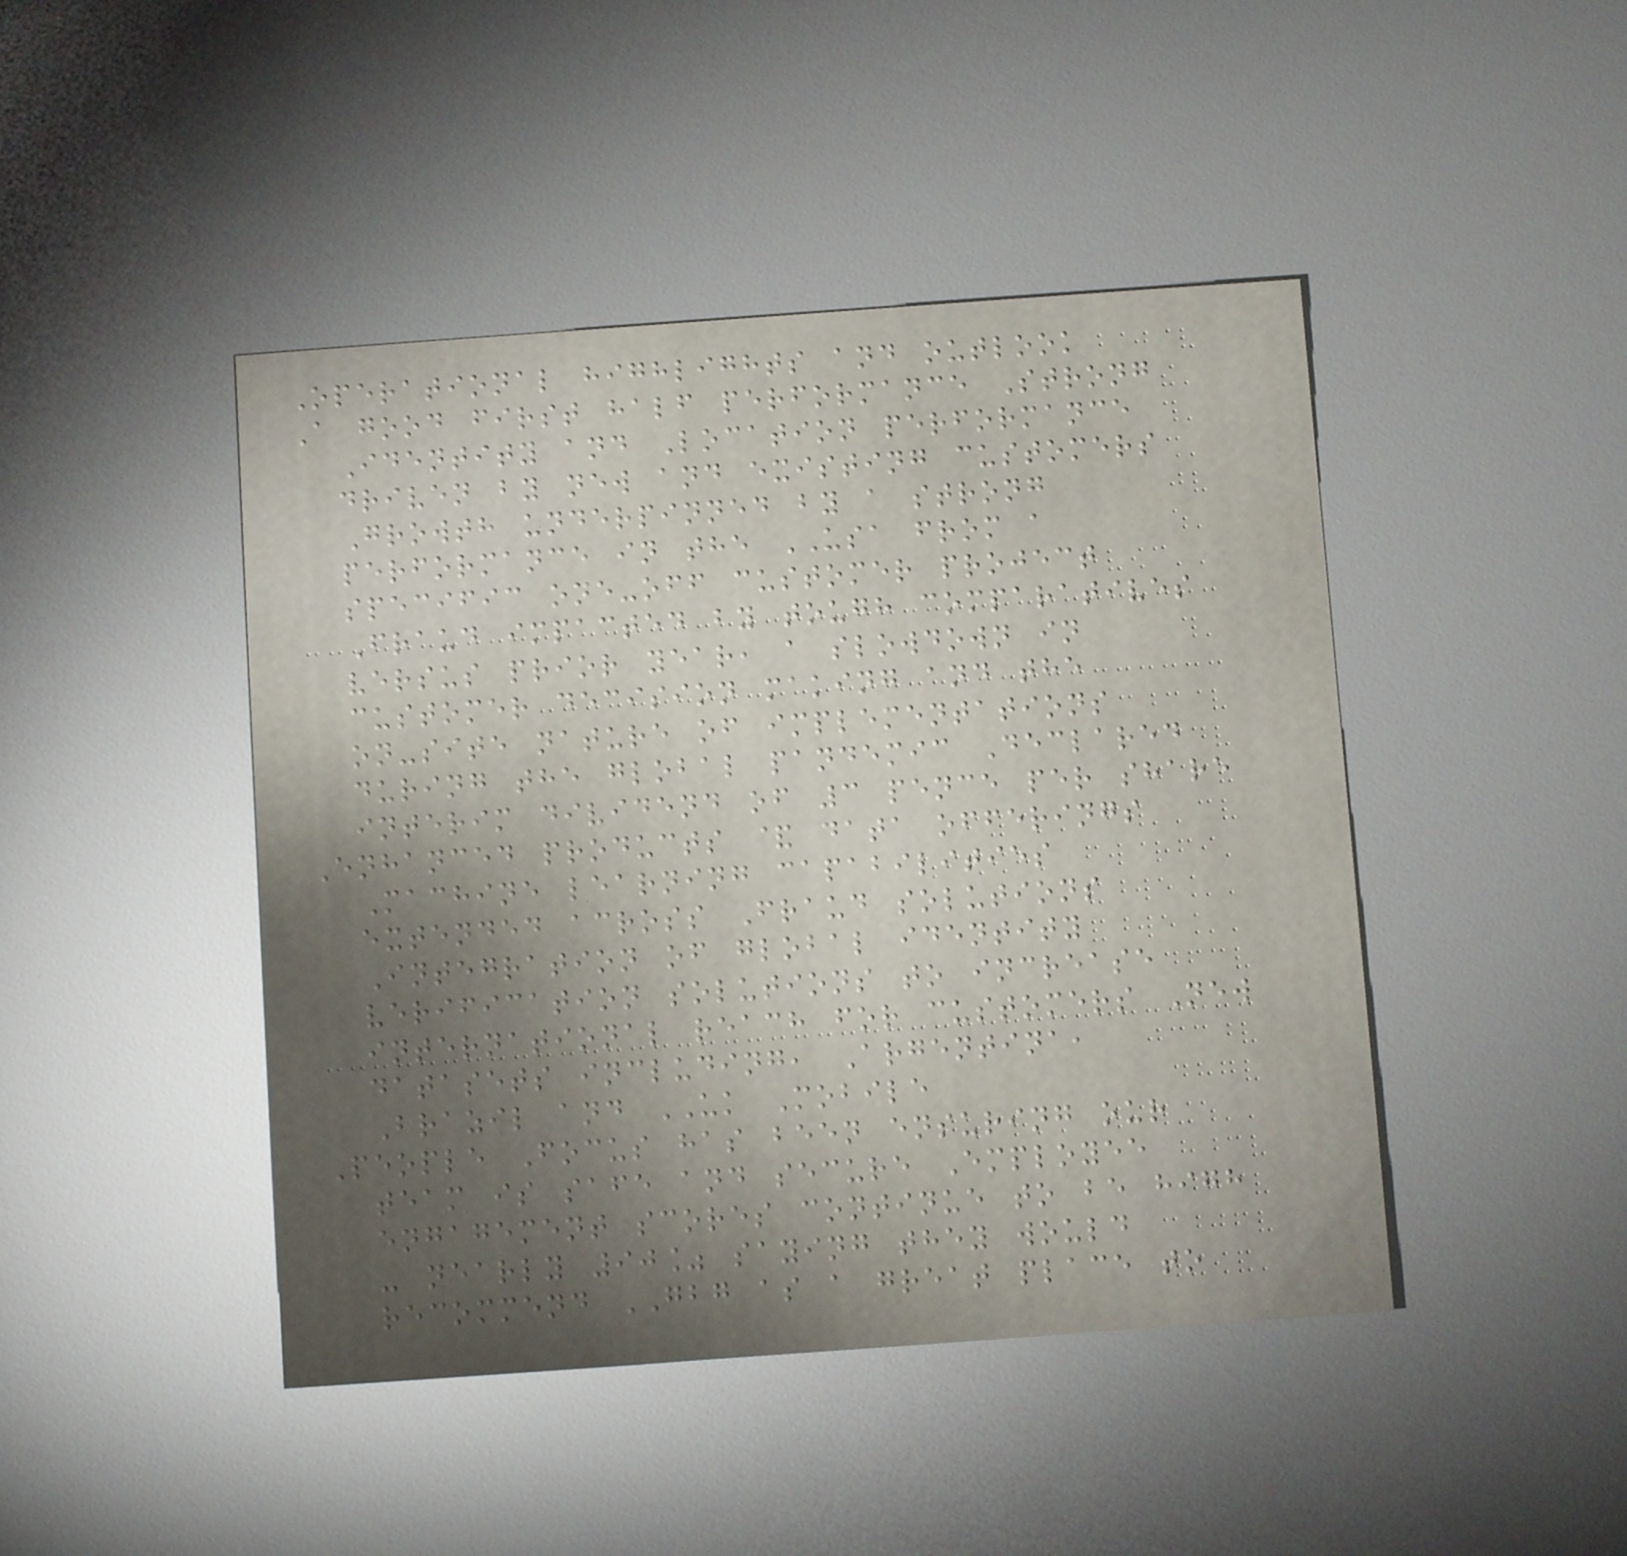Operational highlights and outlook
A good first half performance Strong
Identity and Location performance
driven by new and existing customers
Growth underpinned by a strong
performance in the USA from a
specific one-off customer project
Fraud impacted by tough comparatives
versus prior year, a slowdown in
customer decision making and the
on-site nature of implementations
during the global pandemic Declared
interim dividend of 3 pence per share
Enhanced products & data offerings
Machine learning capabilities
extended across Fraud solutions
Integration of global identity
verification solutions to increase
international reach for customers New
datasets including, Argentina,
Brazil and UK Mobile
People Focus has been ensuring our
team is safe and secure Employee
engagement scores continue to be high
- nearly 90% saying they would
recommend GBG as a great place to
